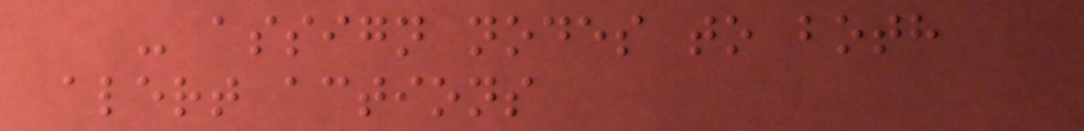- assign nodes to both
alert actions
